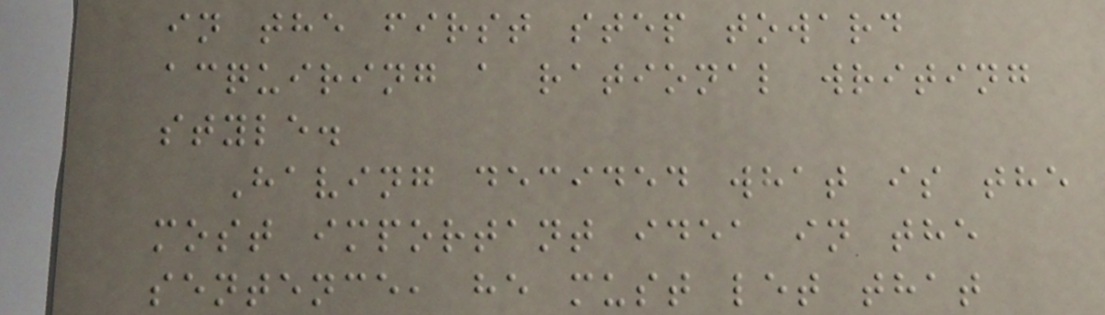in the first step toward
acquiring a rational writing
style.
Having decided what is the
most important idea in the
sentence, he must let that
